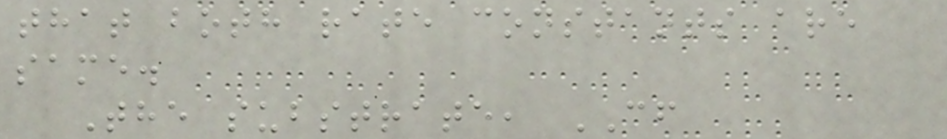that both rate constants are
same.
The substrate, CF
